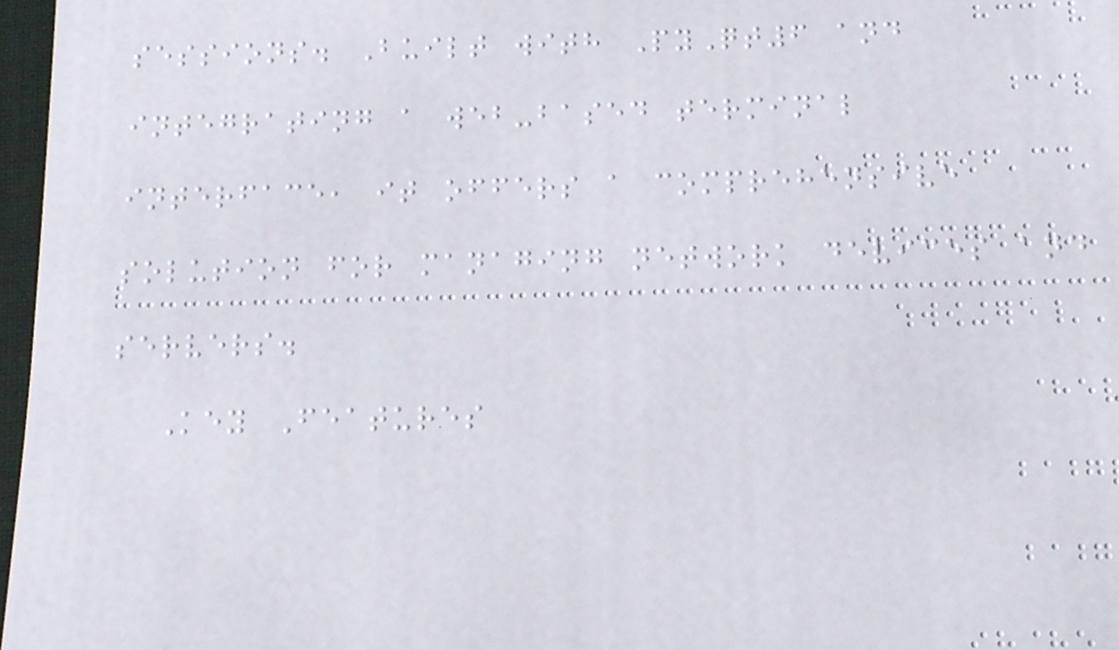sessions. Built with PyQt6 and
integrating a web-based terminal
interface, it offers a comprehensive
solution for managing network devices and
servers.
Key Features
